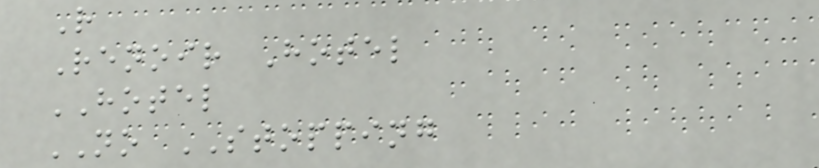R
Renoir Hotel
HOTEL
NO STOPPING
